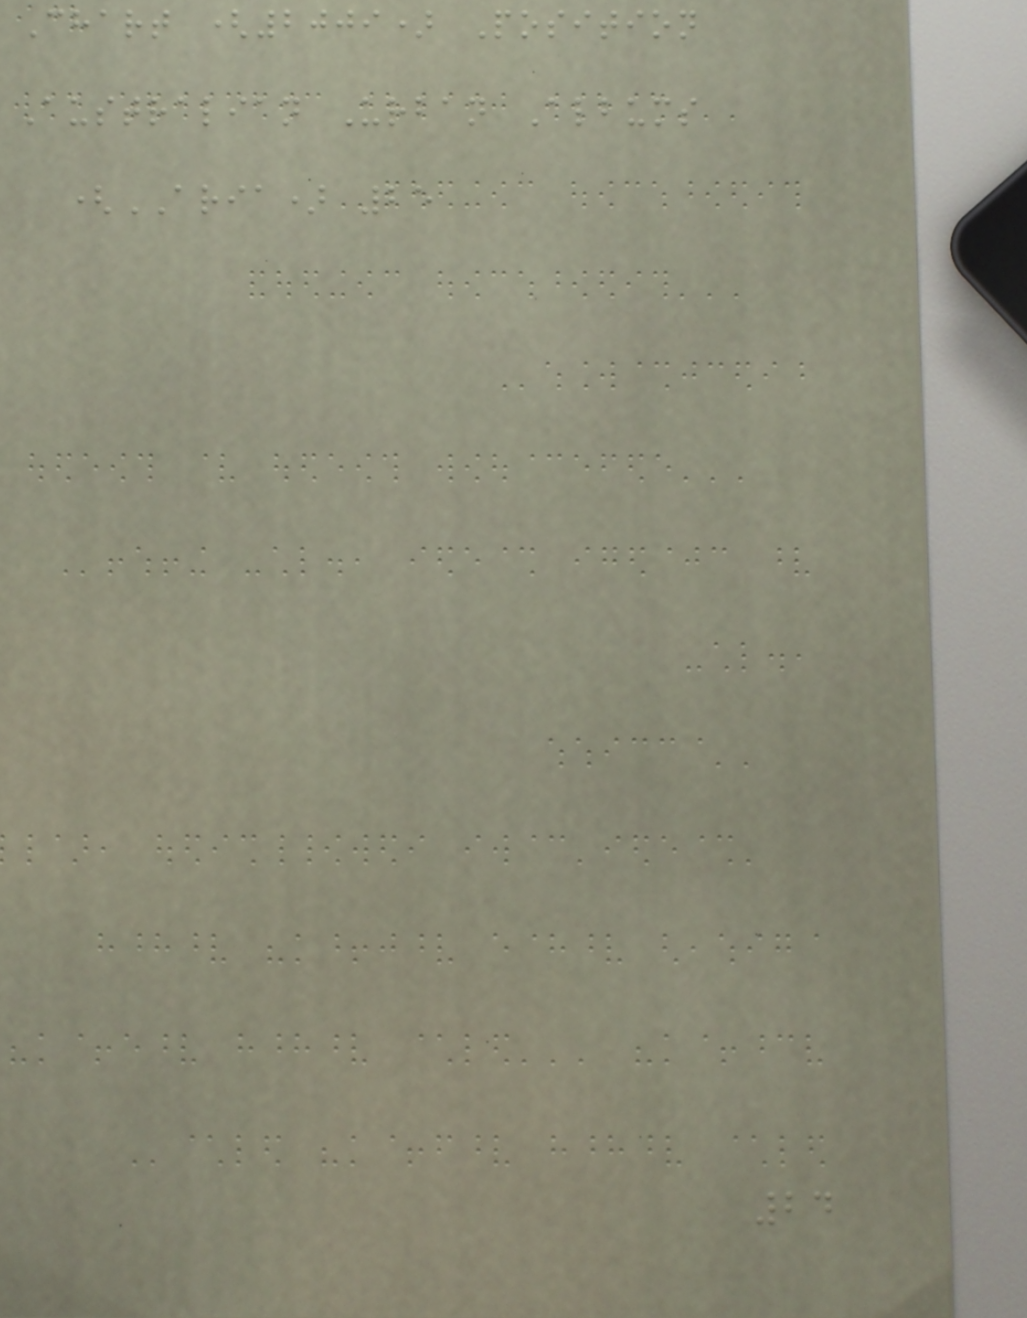Chart (2009) Position
Australian Urban Albums
(ARIA) 25
24
